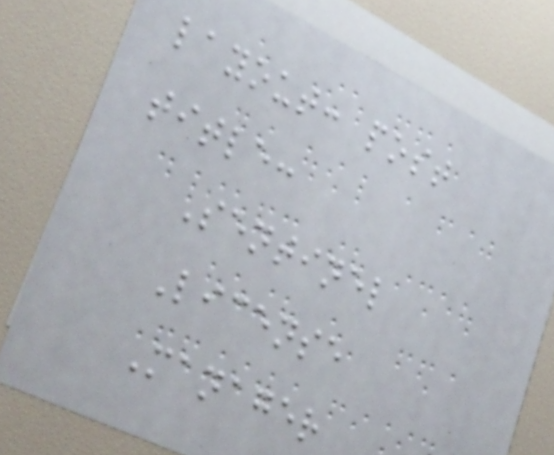layout: post
title:
Sentinel
License
Manager
